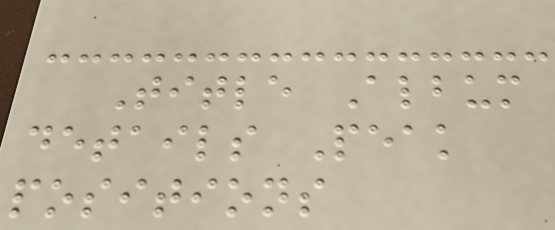Title Album
details Peak
positions
